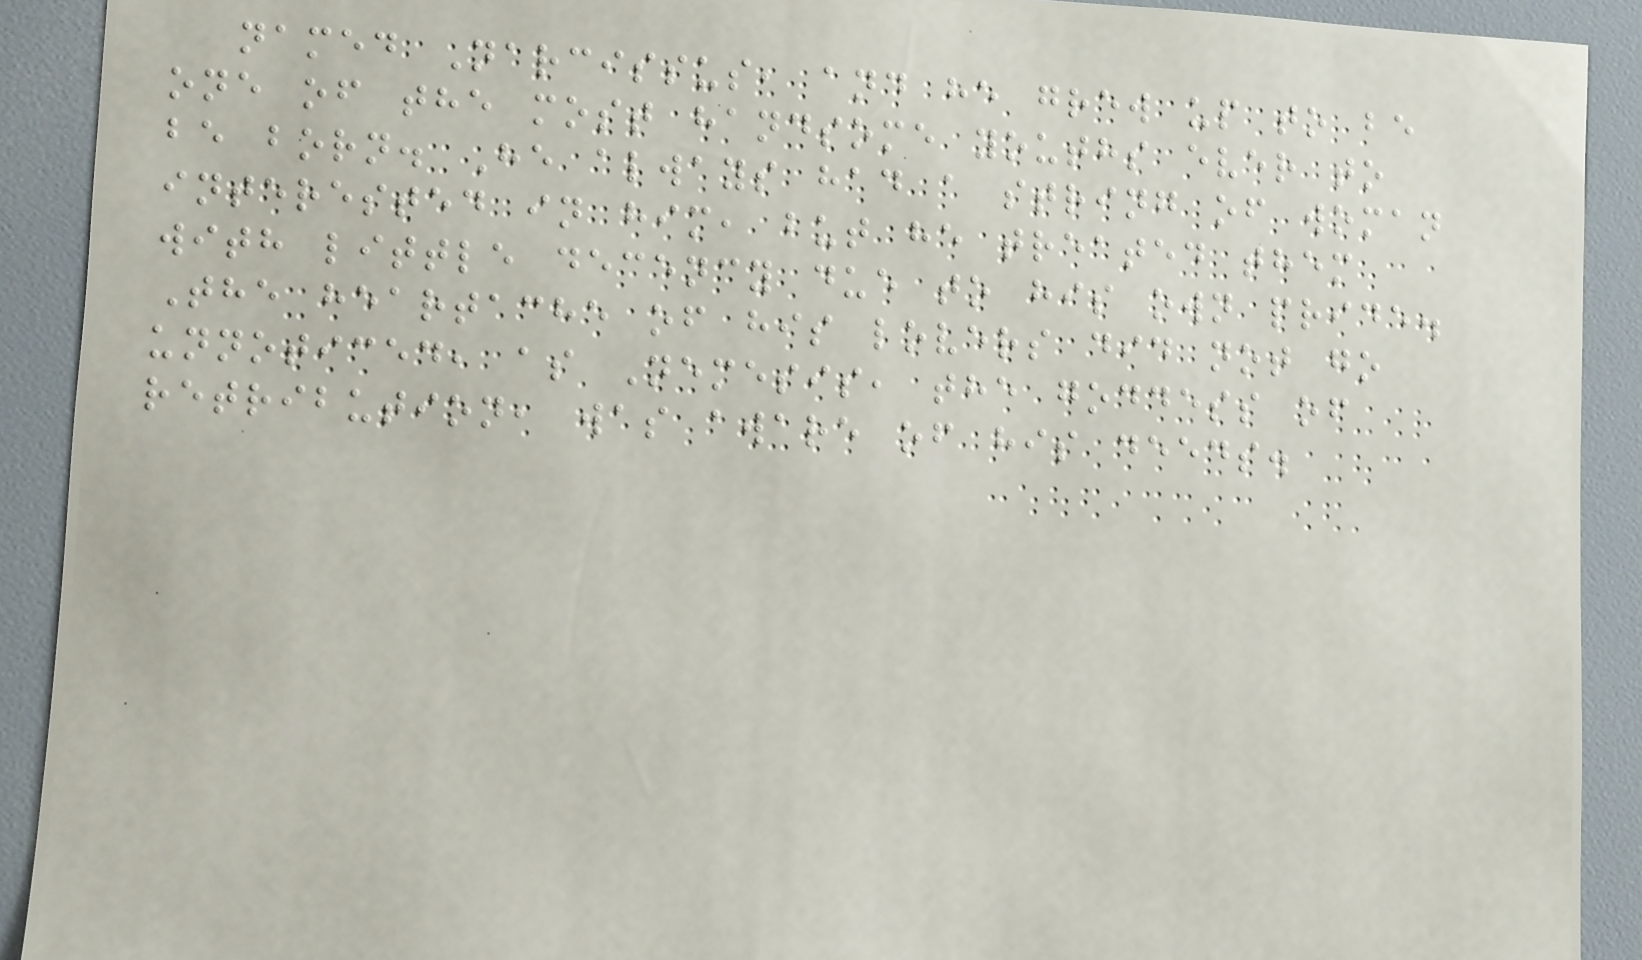named Narcissus, and he grew up to be
one of the most handsome youths ever to
be born. He always had a string of woman
interested in him, but he treated them
with little decency due to his own pride.
The heartache of his lovers did not go
unnoticed, as Nemesis, the goddess of
retribution, was aware of his deeds.
